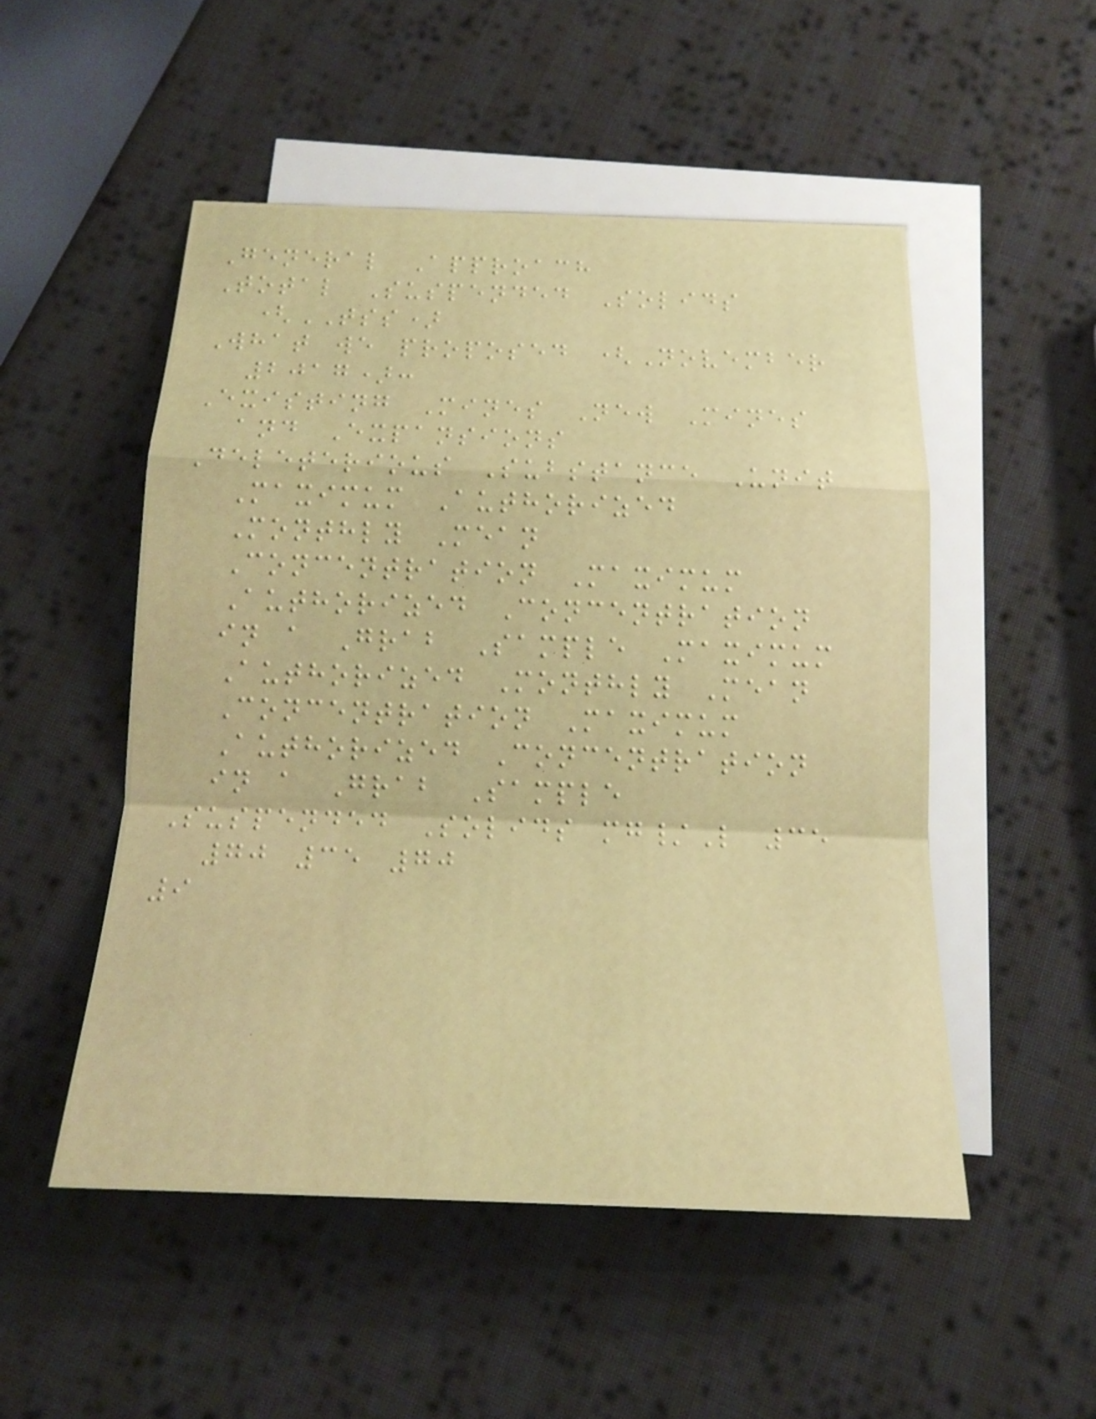General Approach
Total Suspended Solids
(TSS)
What we proposed (November
2017):
Existing Mines New Mines
and Expansions
Deleterious Substance Unit
Maximum Authorized
Monthly Mean
Concentration Maximum
Authorized Concentration
in a Grab Sample Maximum
Authorized Monthly Mean
Concentration Maximum
Authorized Concentration
in a Grab Sample
Suspended Solids mg/L 35
70 35 70
9
